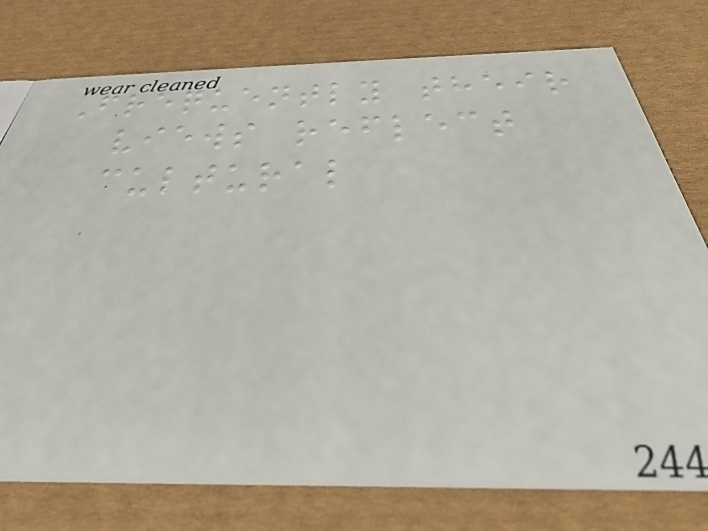Frequently their
views reflect
cultural
